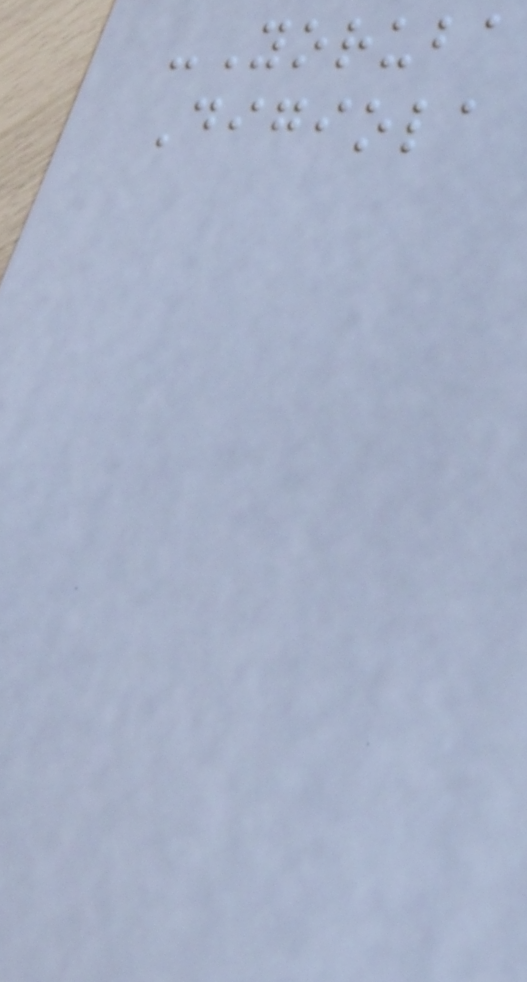-Yoruba
Digiola
